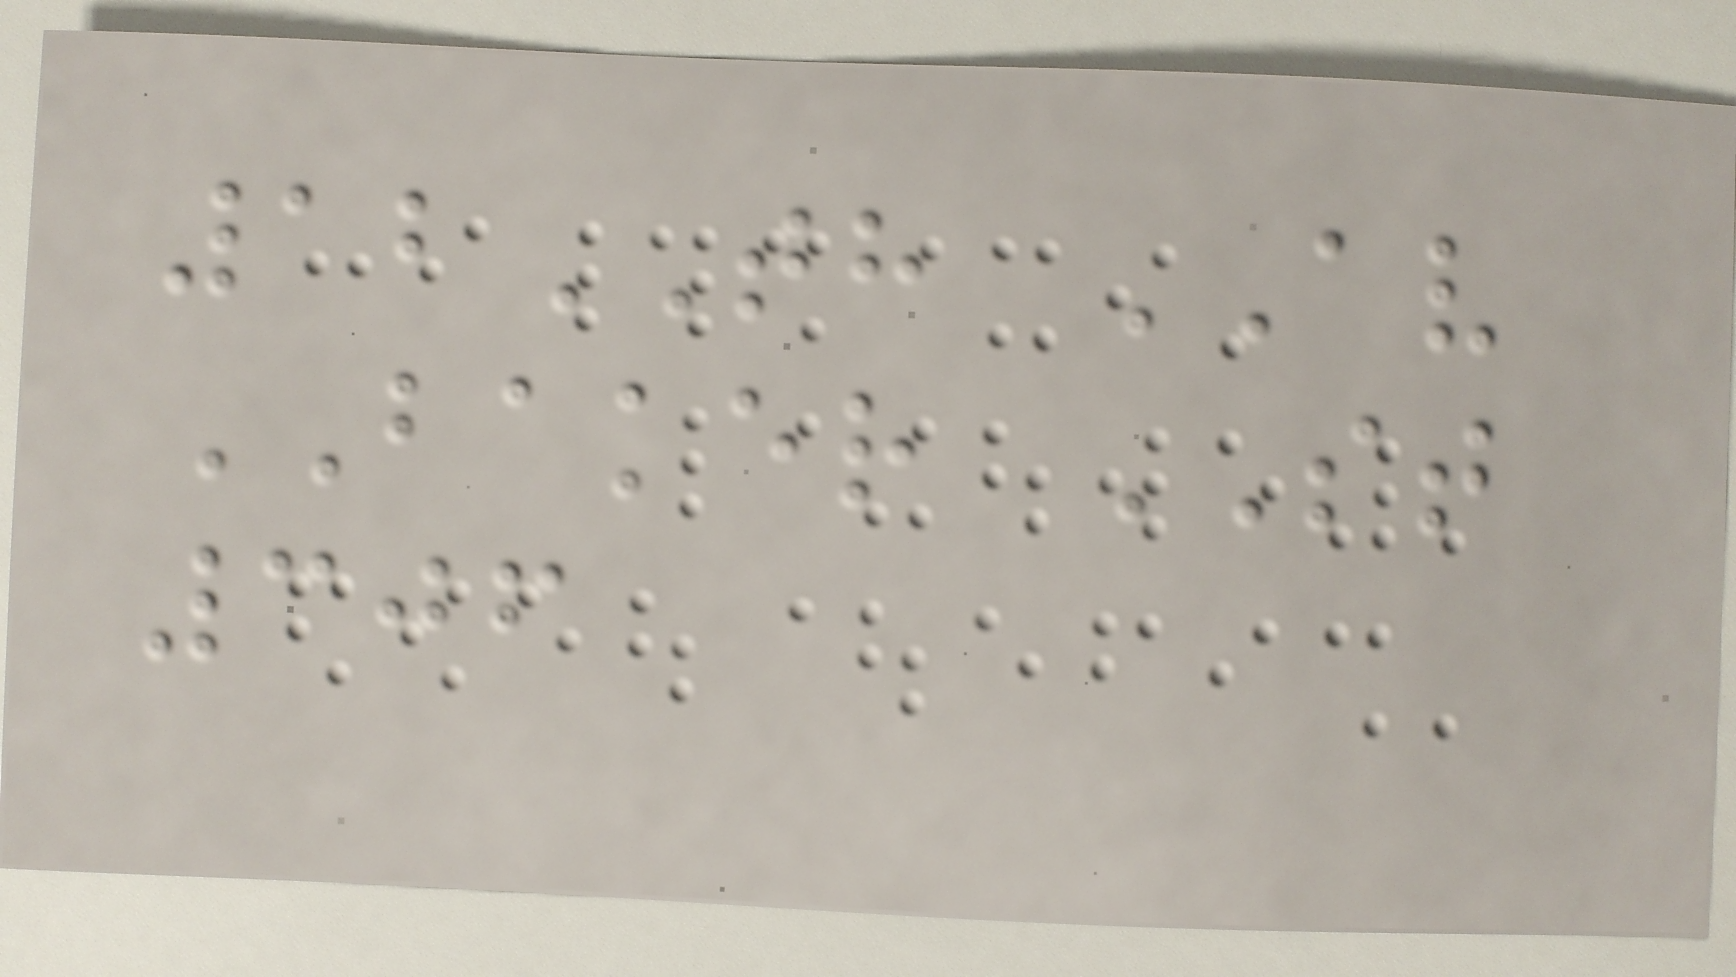12TH AV
BAKER ST
306
